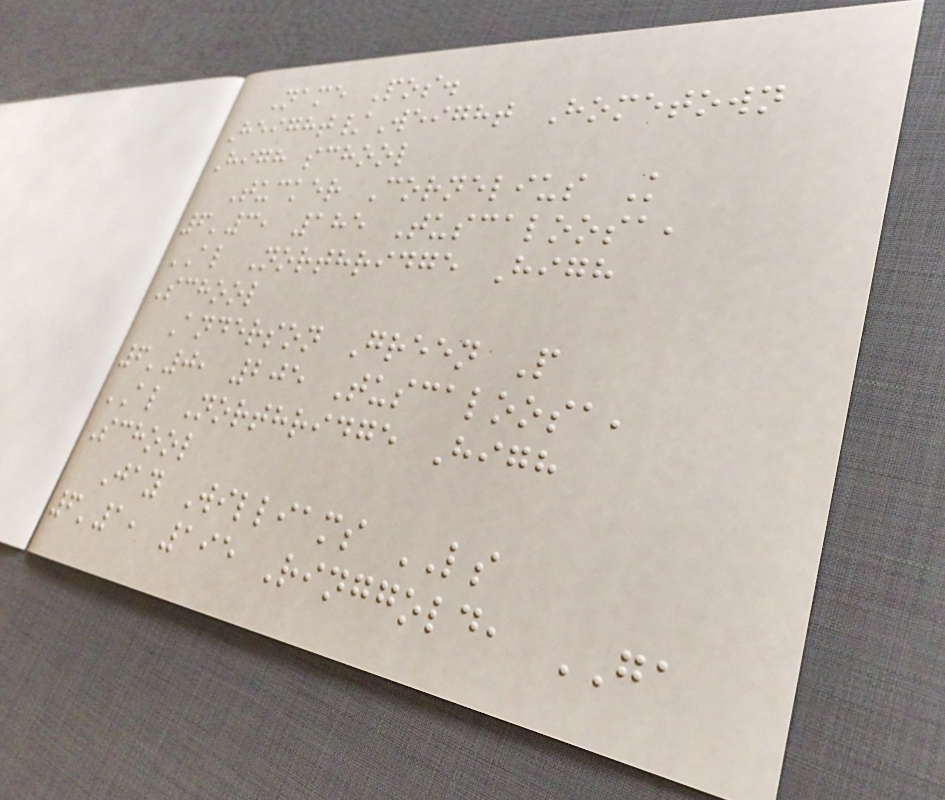Name Pos.
Height/Weight Hometown
High school
Tucker Cornelius K
6'3, 185 Tuscaloosa,
AL Northridge High
School
Anderson Green P
6'0, 205 Tuscaloosa,
AL Northridge High
School
Jay Williams LS
6'1, 195 Ringgold, GA
